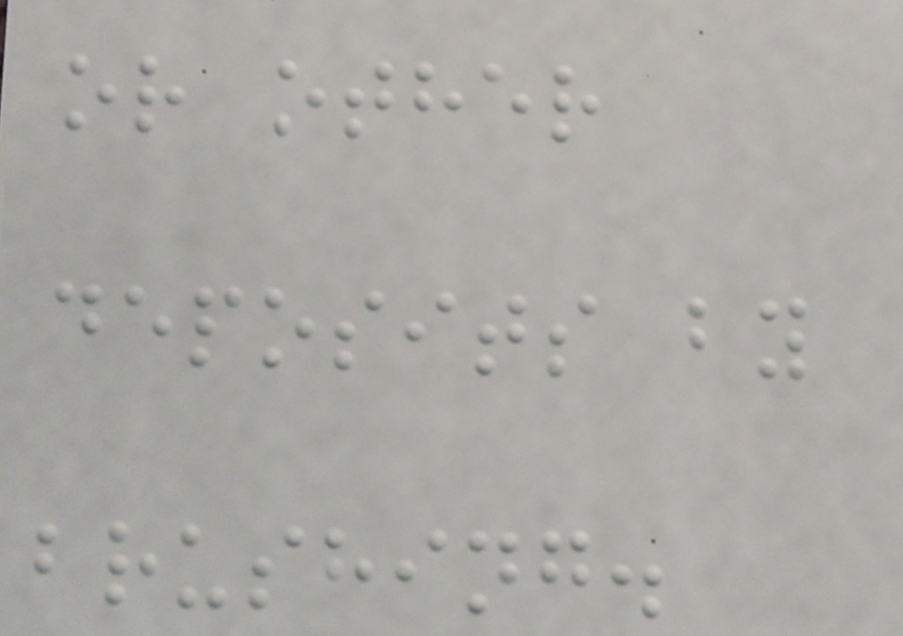or other
deposits by
brushing.
